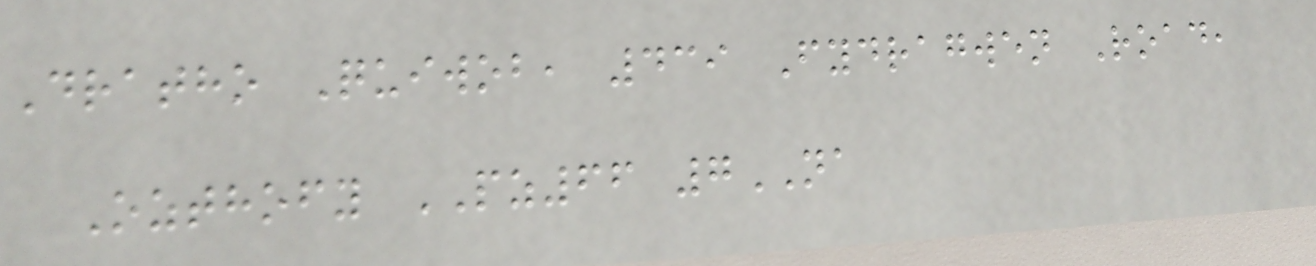Dratho Quiwob, 439 Fydragwen Road,
Ozthofy PZ66 7NA
